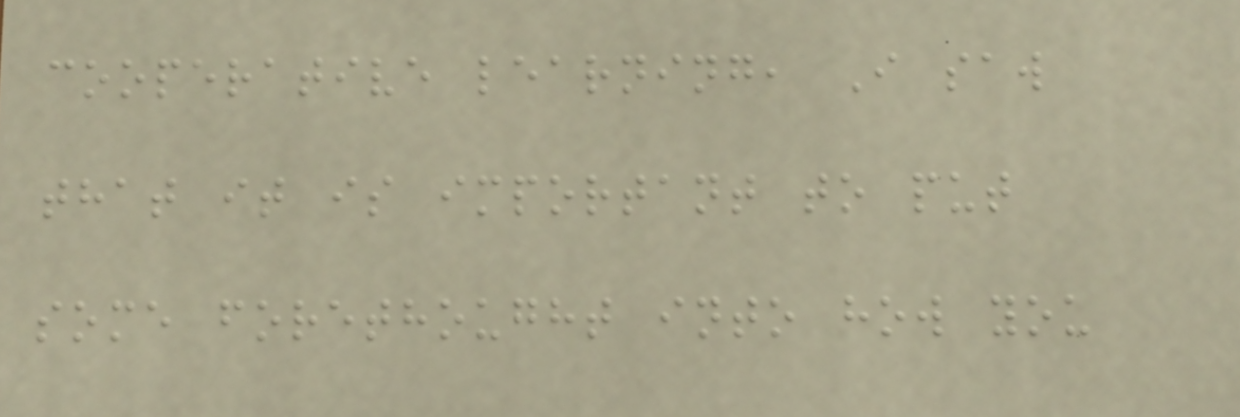cooperative learning, I saw
that it is important to put
some forethought into how you
